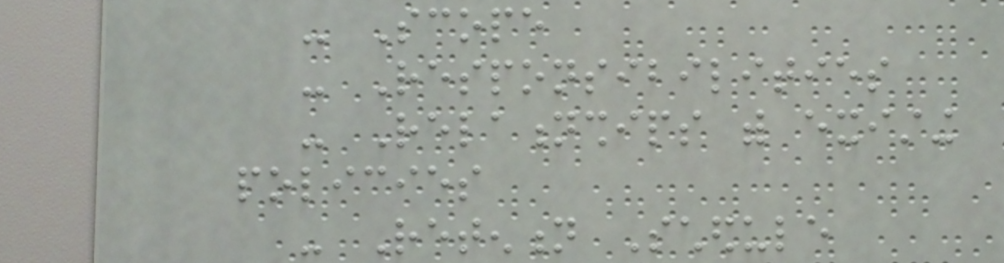- Scope
- Responsibilities
- Relationships with existing
policies
- Retention Schedule
